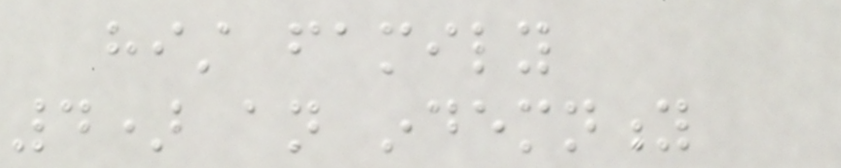hist family
4) an indemnity
